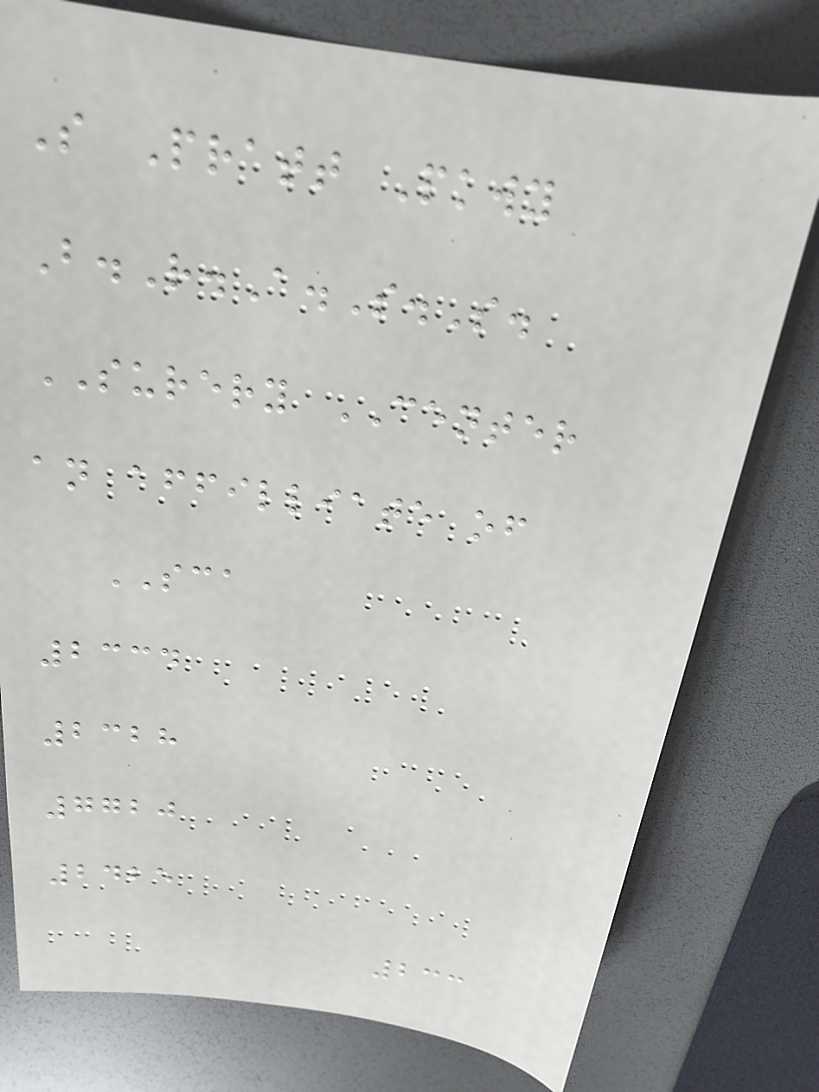S Pratt Pkwy
B.R.A.S.S.
SURERY CENTER
an affilliate of
SCA
2334
2328
7720
2425
233
